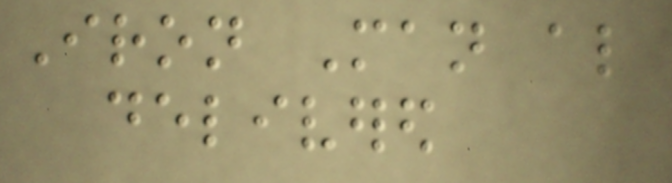Iron Man also
delivered
